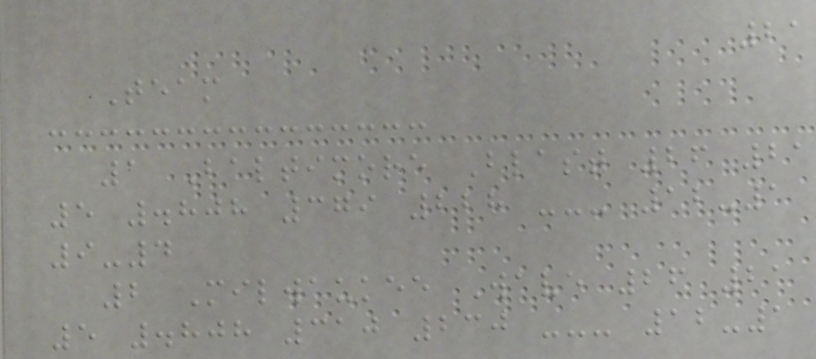21
Team
1 Baltimore Blast 26 21
5 .808 379 228 --- 12-1
9-4
2 Milwaukee Wave 26 21
5 .808 310 230 --- 12-1
